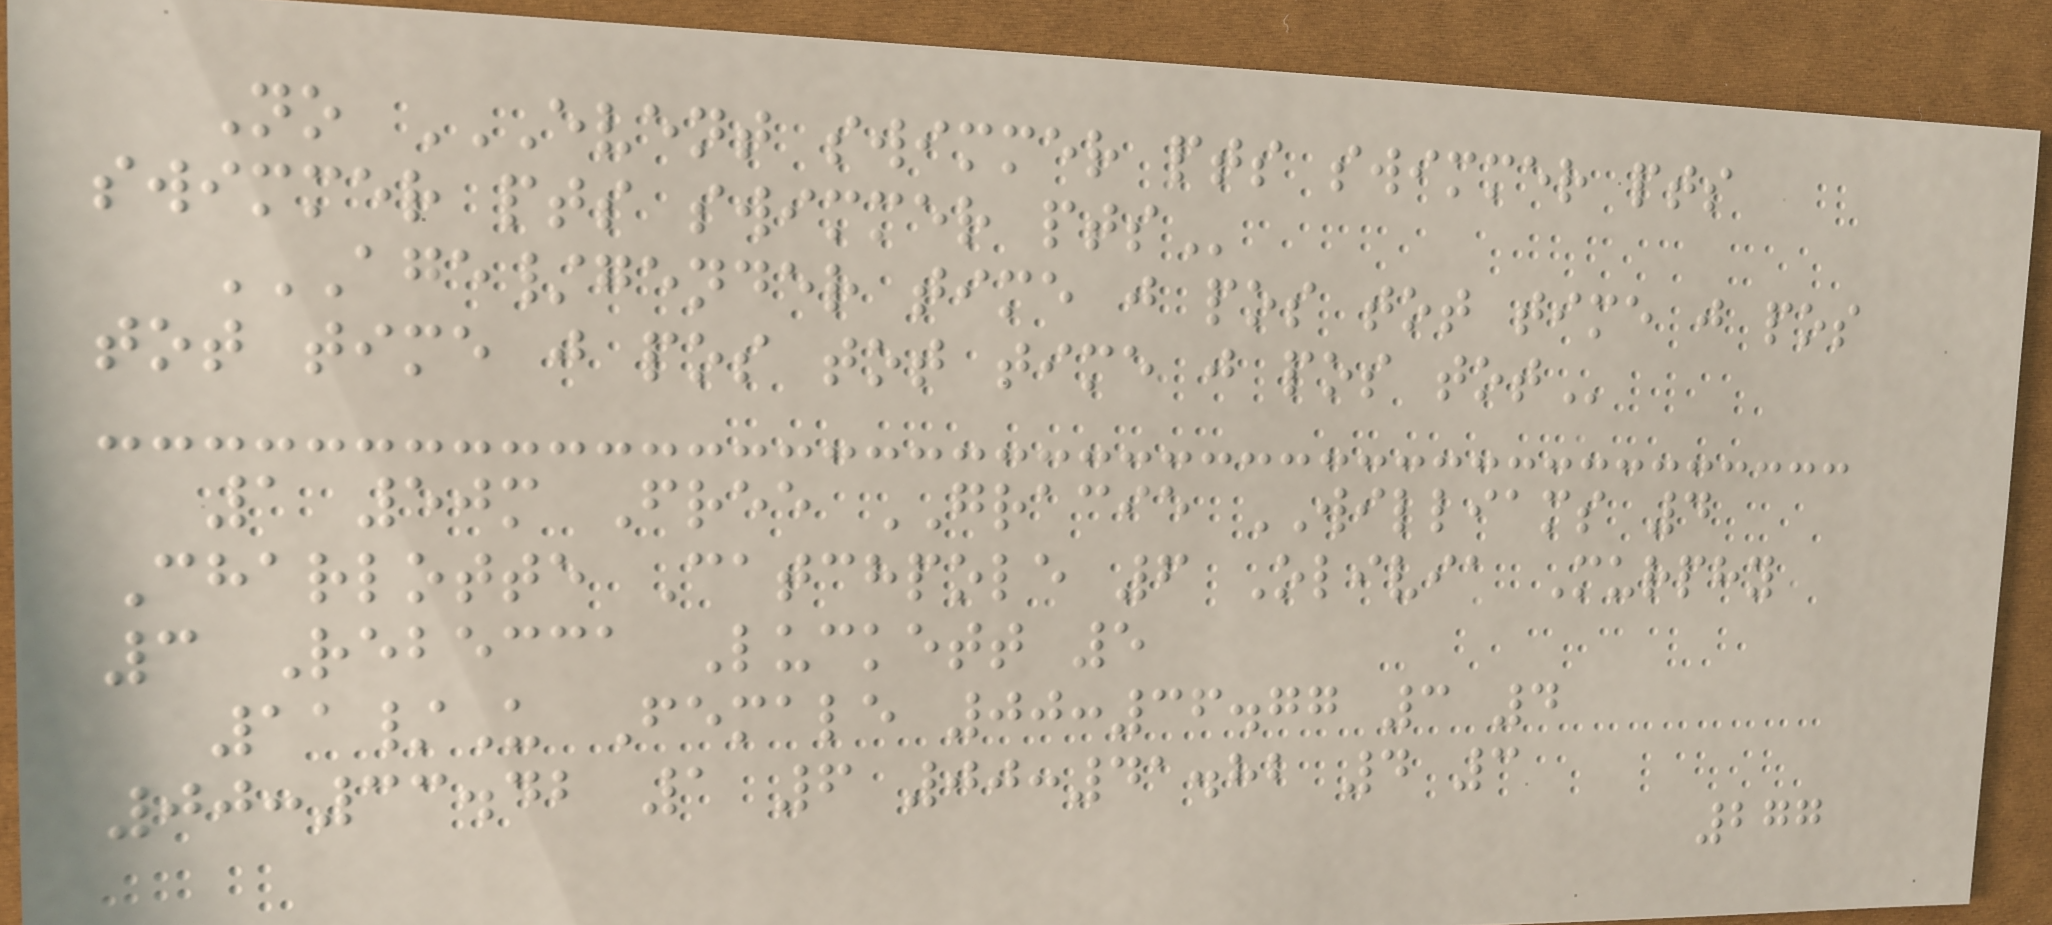No EVENT SWIMMER PTS SWIMMER PTS
SWIMMER PTS SWIMMER PTS
AGE/GENDER TIME J POS TOT TIME J POS
TOT TIME J POS TOT TIME J POS TOT
1 50m Free GRACIE WILLIAMS 4
Charlotte Catchpole 6 Olivia Murphy
3 Rebecca Luckett 5
11/U Female 00:36.77 3 4
00:33.42 1 6 00:41.82 4 3
277
